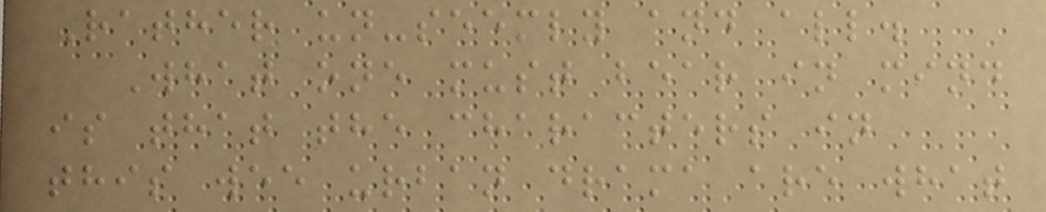Rather un-seemly and all.
What one must bear in mind
is that the characters in
this wee urban drama are what
